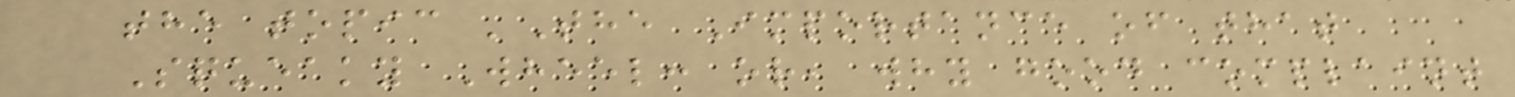the topic 'The Importance of that
Squeaky Wheel: or, why good complaint
